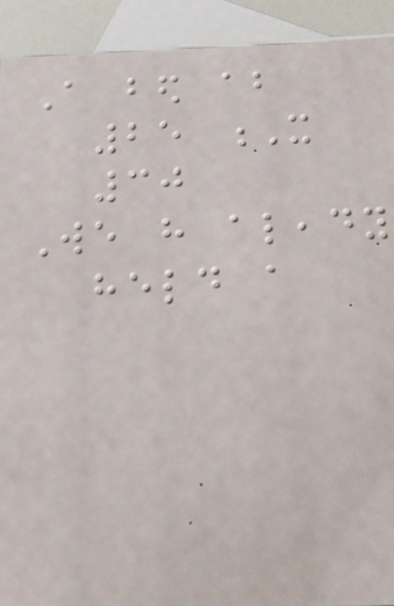A bed about
25 X
30
We have aleady
held a
